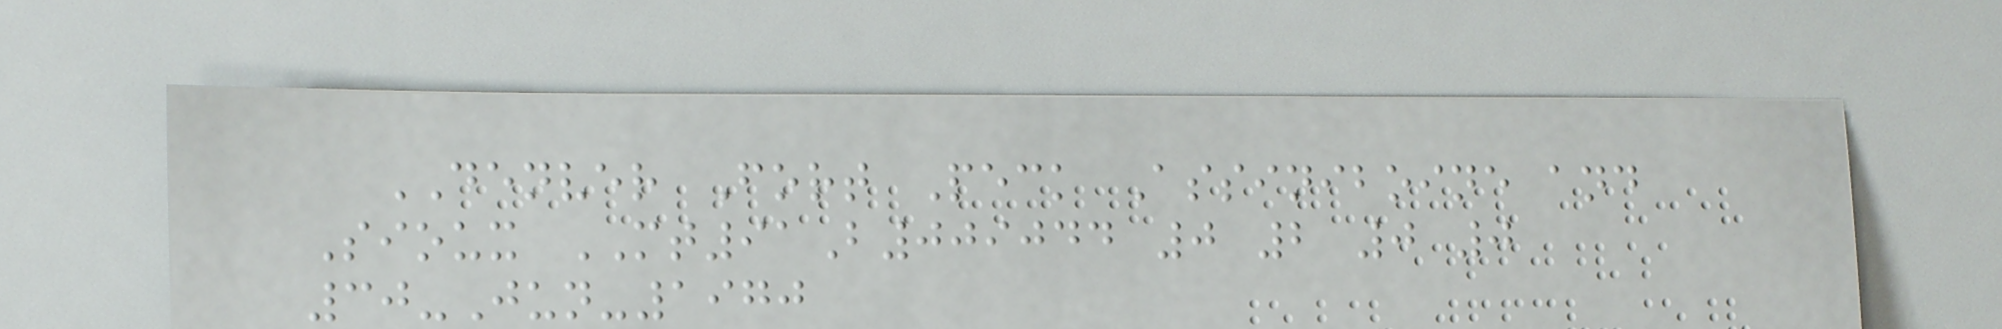DENVER Fort Peck Assiniboine and
Sioux MT91B009044 0 2 0 0
30-Jun-1970
